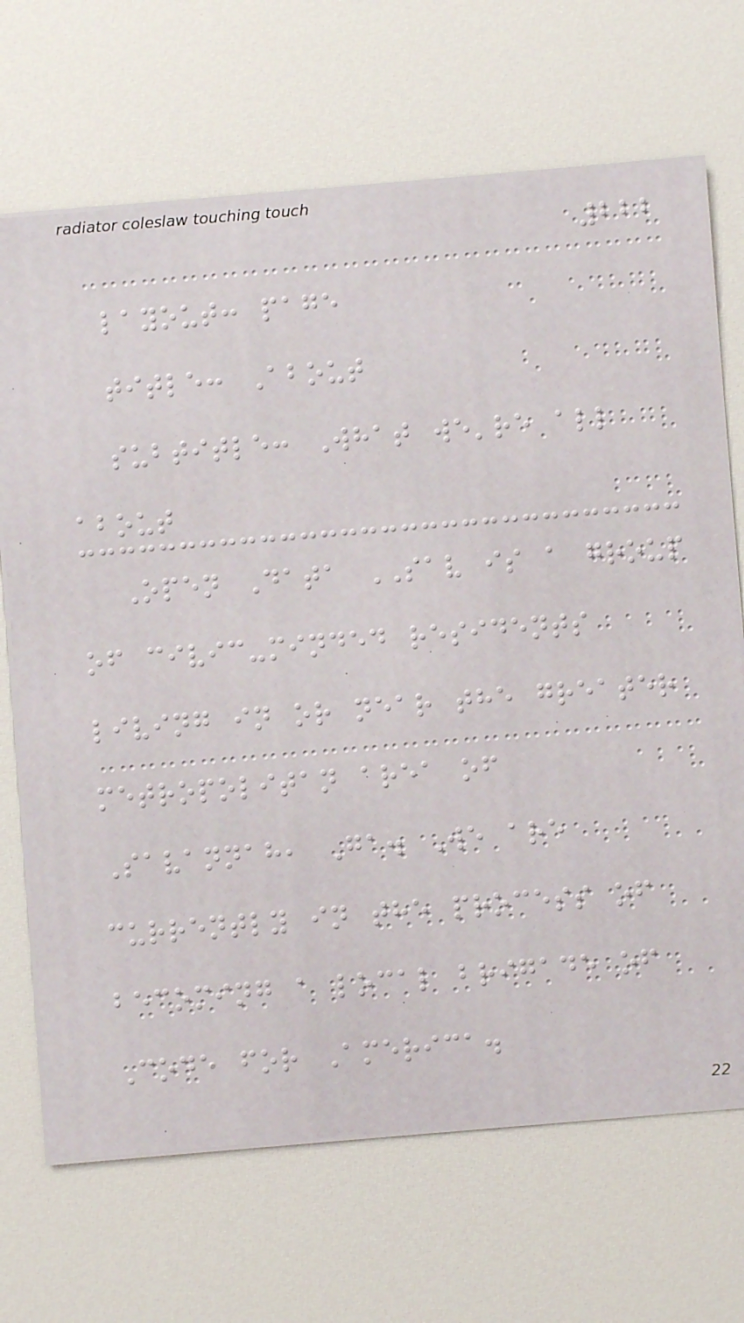222
layout: page
title: About
subtitle: What we're all
about
Open Data SAV is a group
of civic-minded residents
living in or near the greater
metropolitan area of
Savannah, Ga. We are
currently in the process of
becoming a local brigade of
Code for America.
